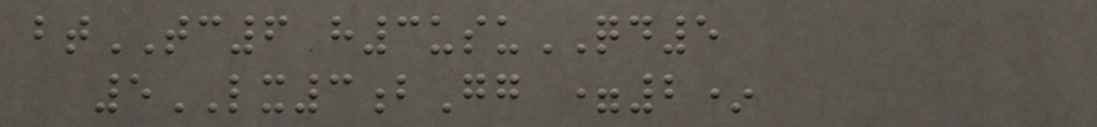btTC6 h3usuQD5
5LX3bGg =2*
